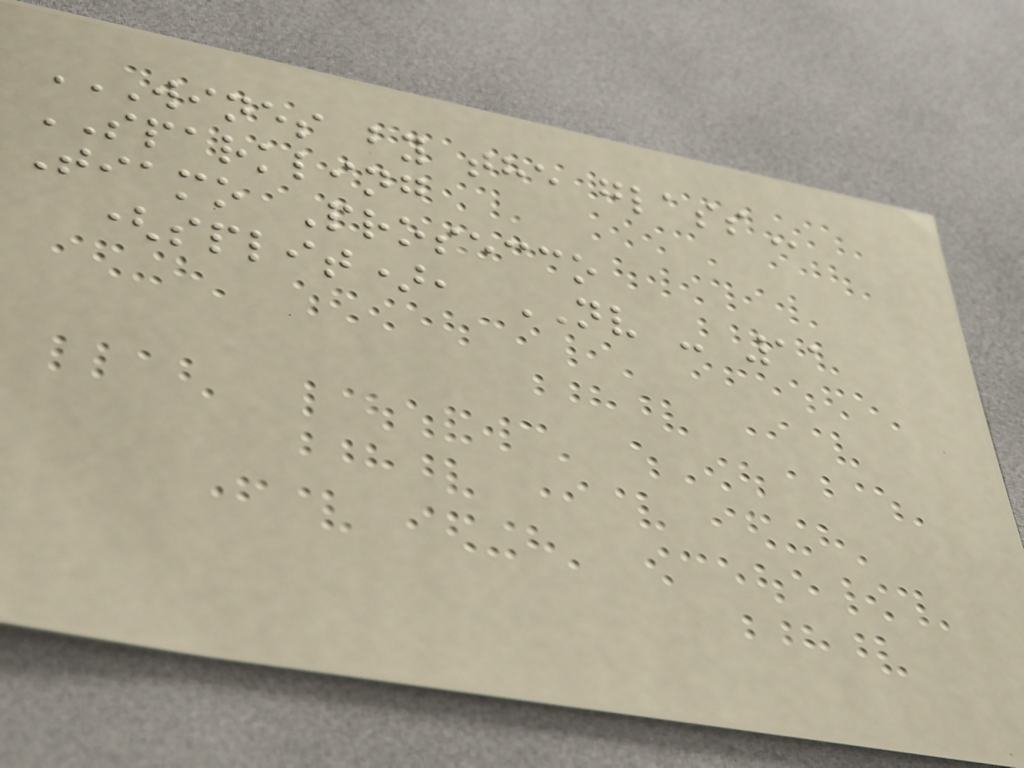WINES BY THE GLASS
SPARKLING
Tiamo Prosecco
(split), NV - 11
